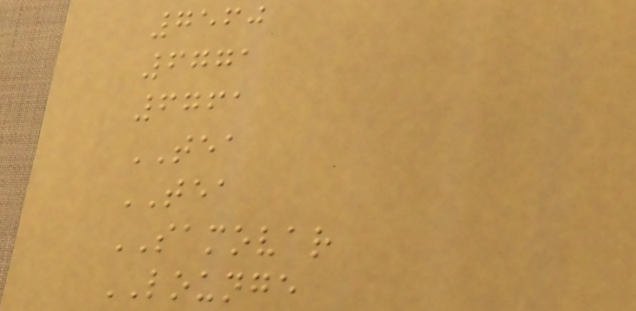7560
6771
6761
TEA
TEA
SAMOVAR
LOUNGE
